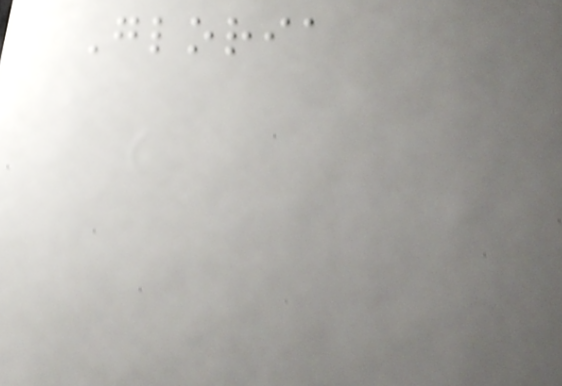Gloria
